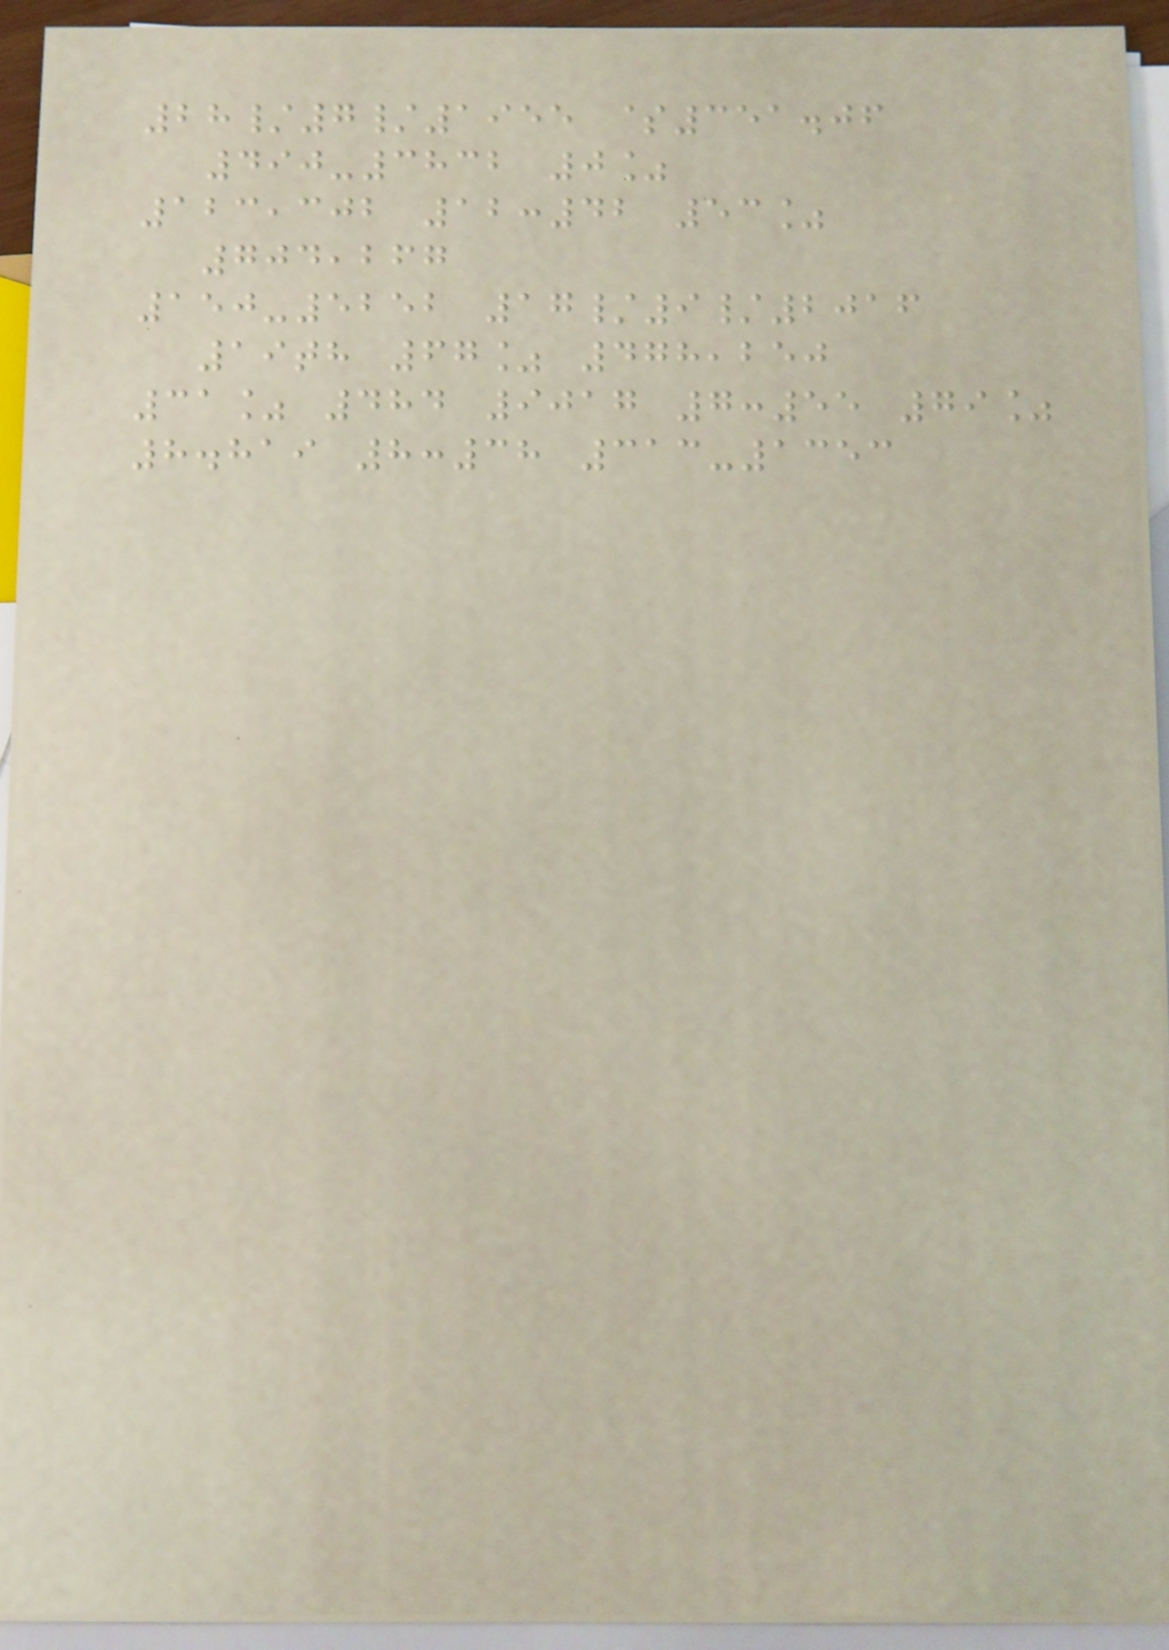28/7/1955 $351.06
490-3832 0%
123,302 12:42 53%
704,267
150-5252 17/9/2016
19th 67% 478,250
31% 484 9017 7:55 79%
8.819 8:38 313-1353
